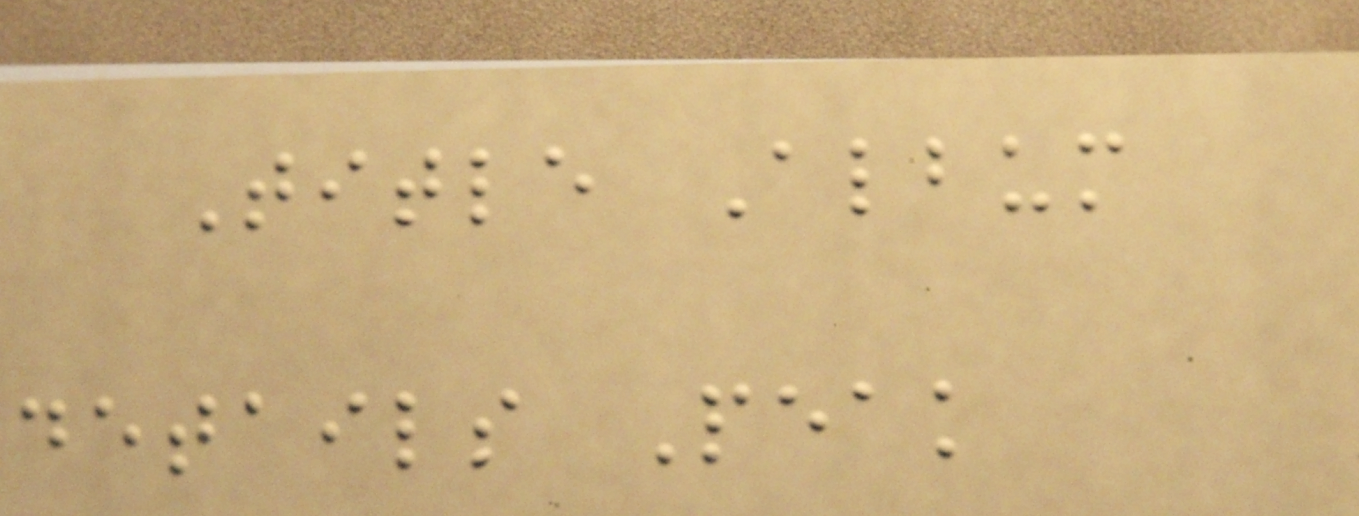Title Album
details Peak
